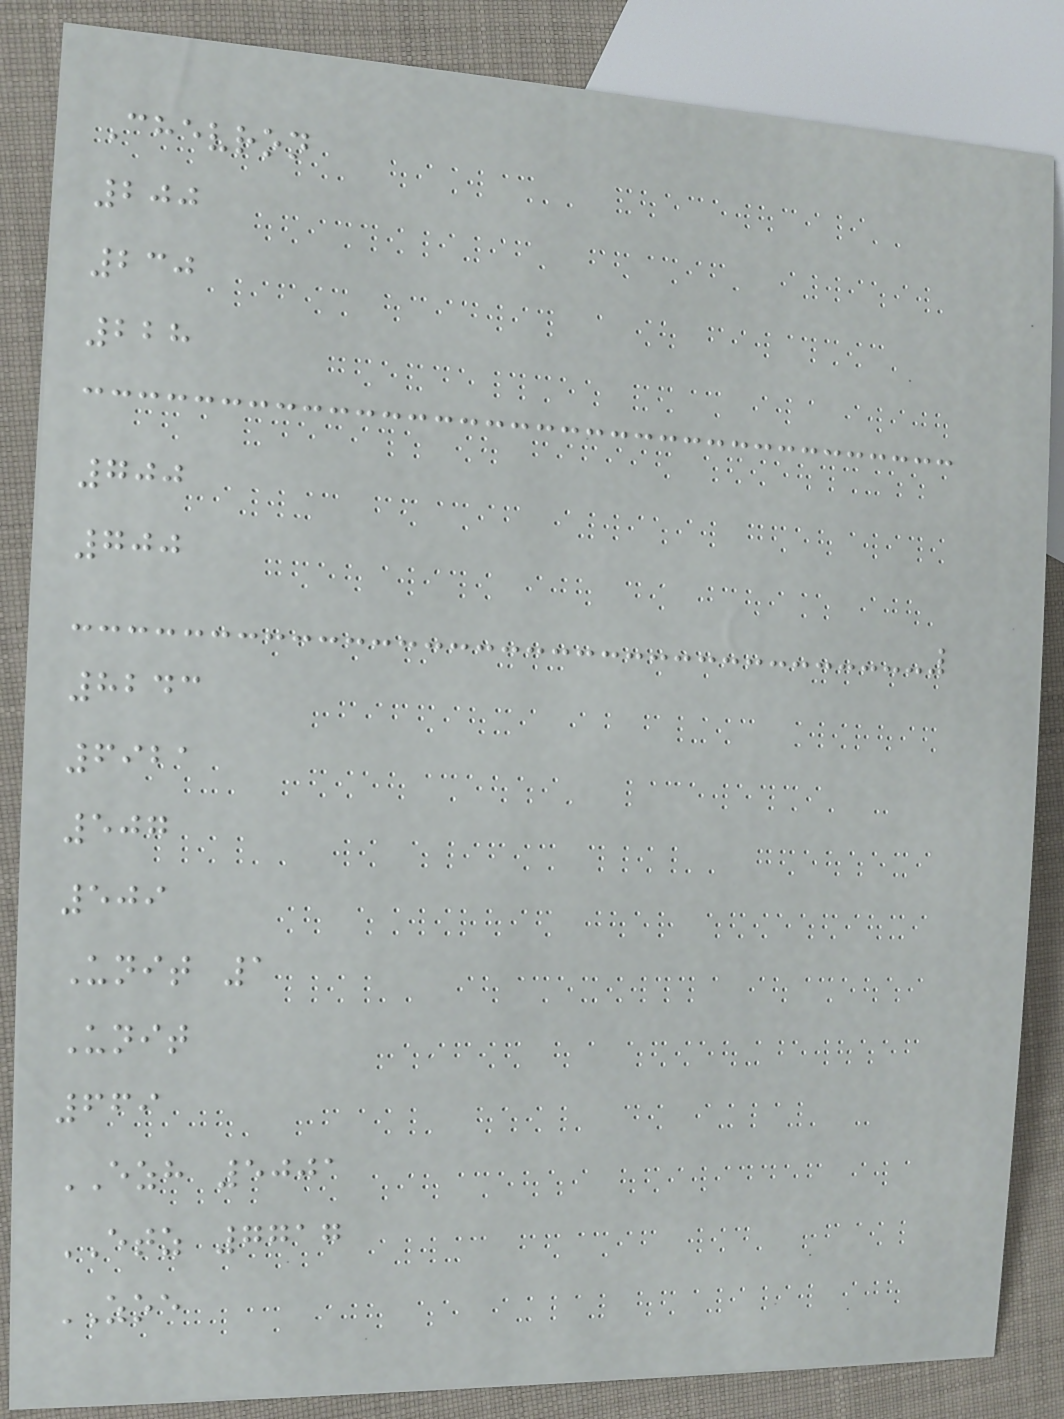Chevron
200
230
228
700
700
8243
6921
507
509
Unit 1
Unit
669
EZH 5001
ETZ 7717
ZOE
